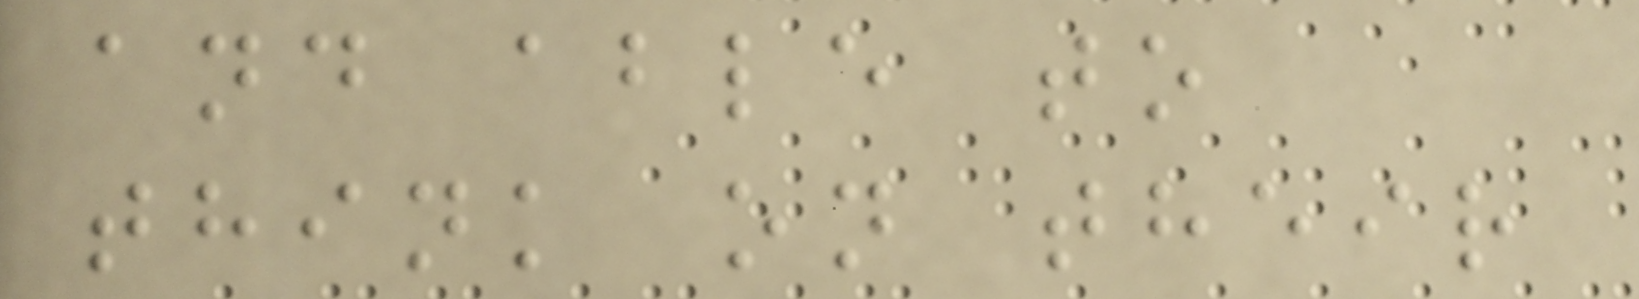and able to
think on their
